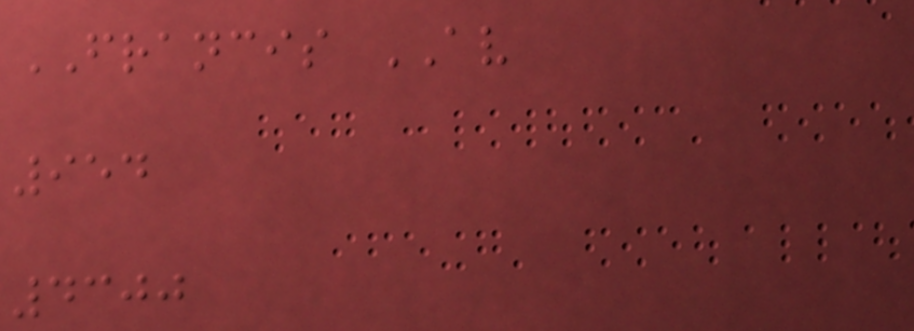FRANCIS AV
954
4300
